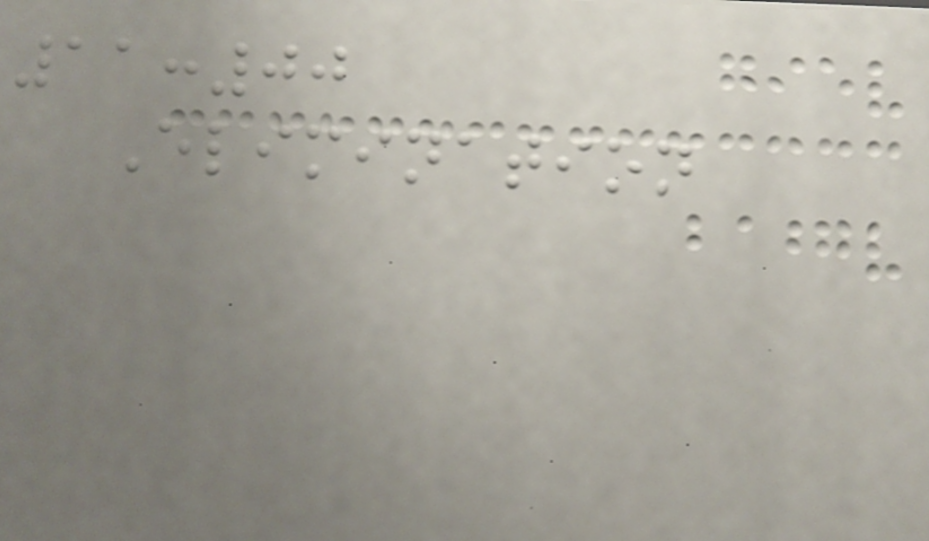11:00
Elimination
